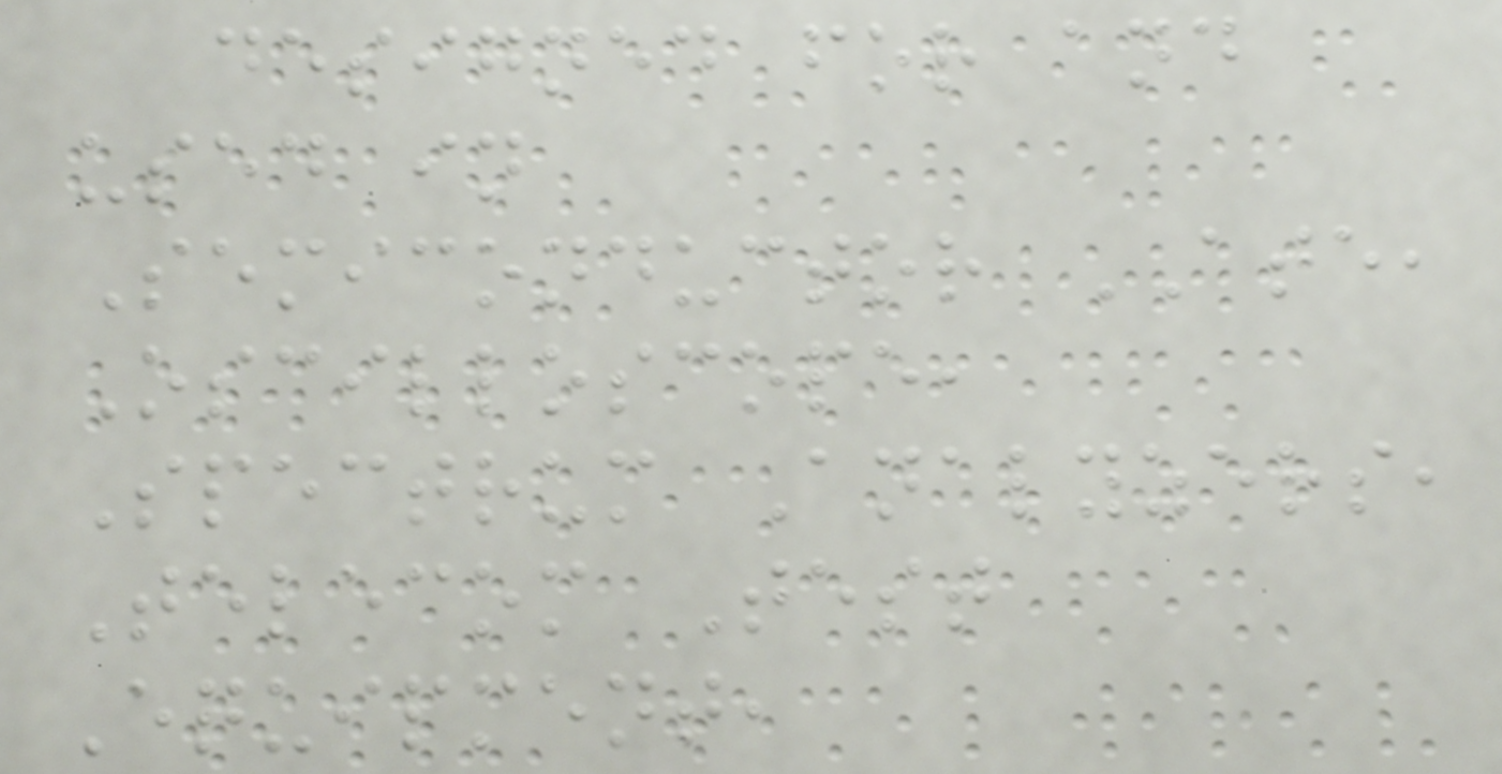designed for and
used in
Semiconductor ATE,
Oscilloscope,
Spectrum Analyzers,
Telecom Test
Equipment,
